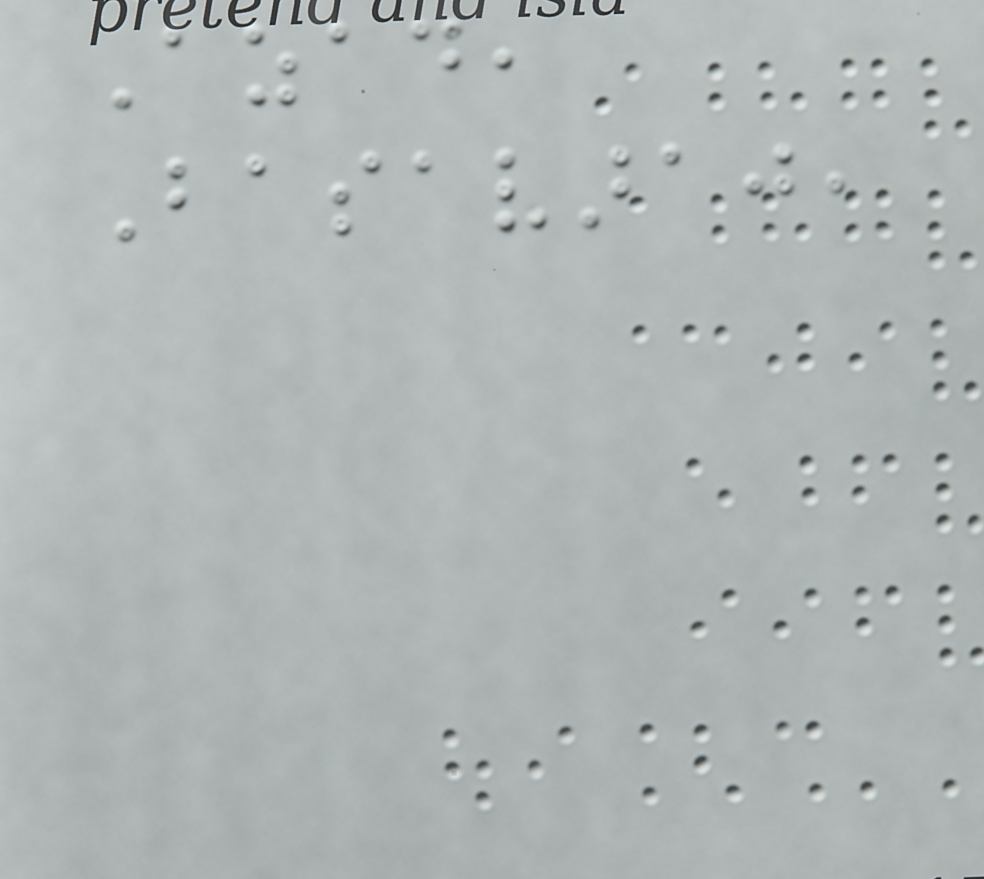Azad,
Basavaraj,
